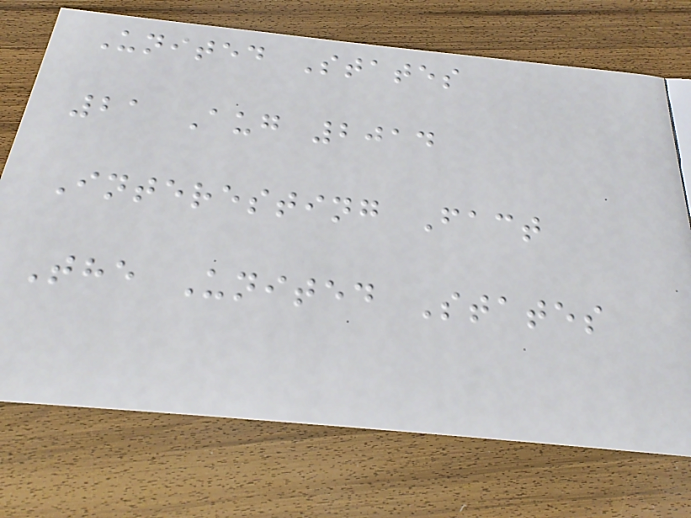United States
21 Aug 2014
Interesting Fact
The United States
